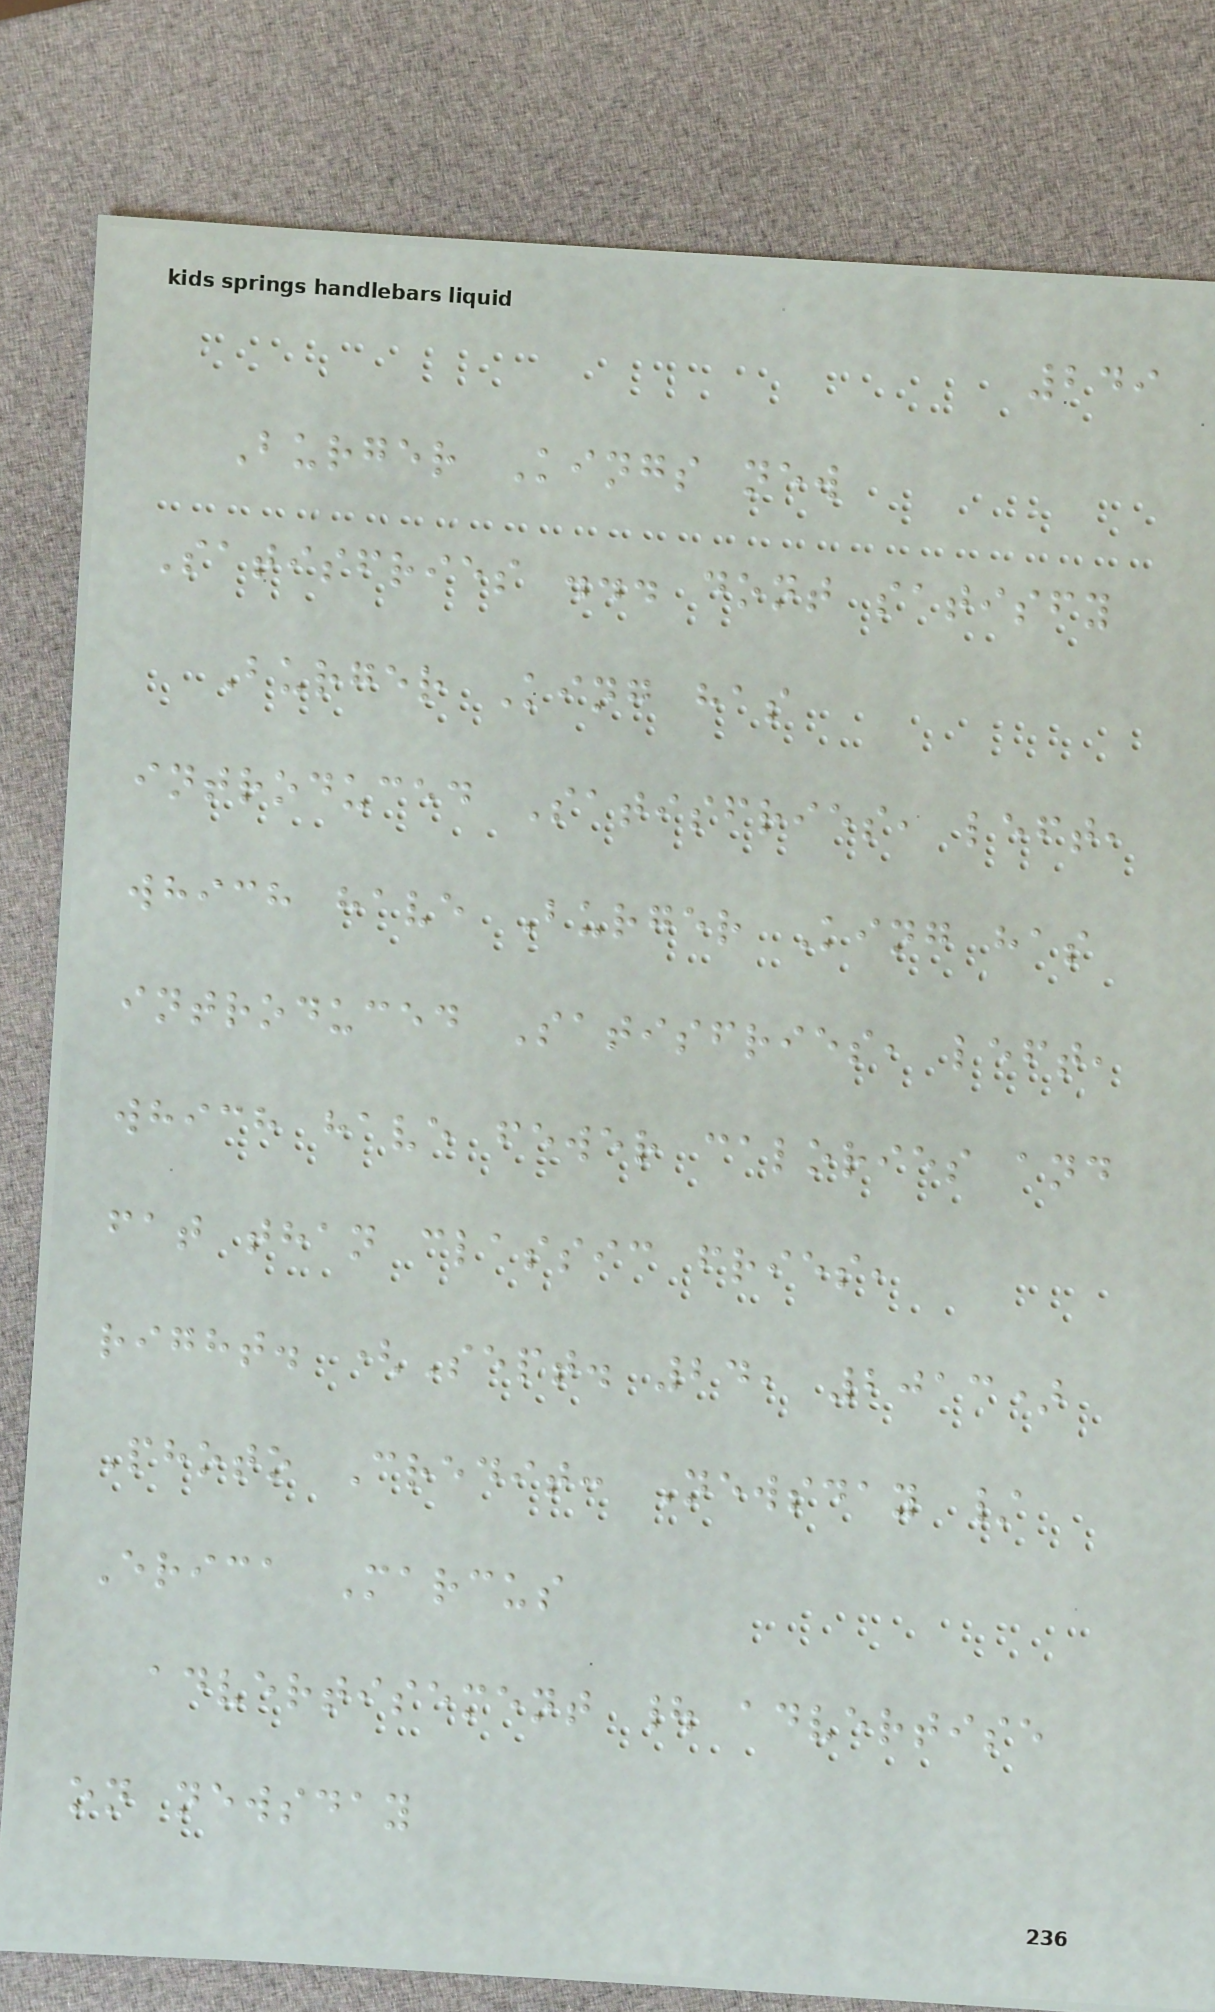249
Burger Kings new
Satisfries ... dont satisfy
Burger King has
introduced Satisfries, left,
which have Burger King has
introduced Satisfries, left,
which have fewer calories and
fat than classic fries,
right. (Sept. 24, 2013)
Photo Credit: Newsday /
Erica Marcus
advertisement | advertise
on newsday
